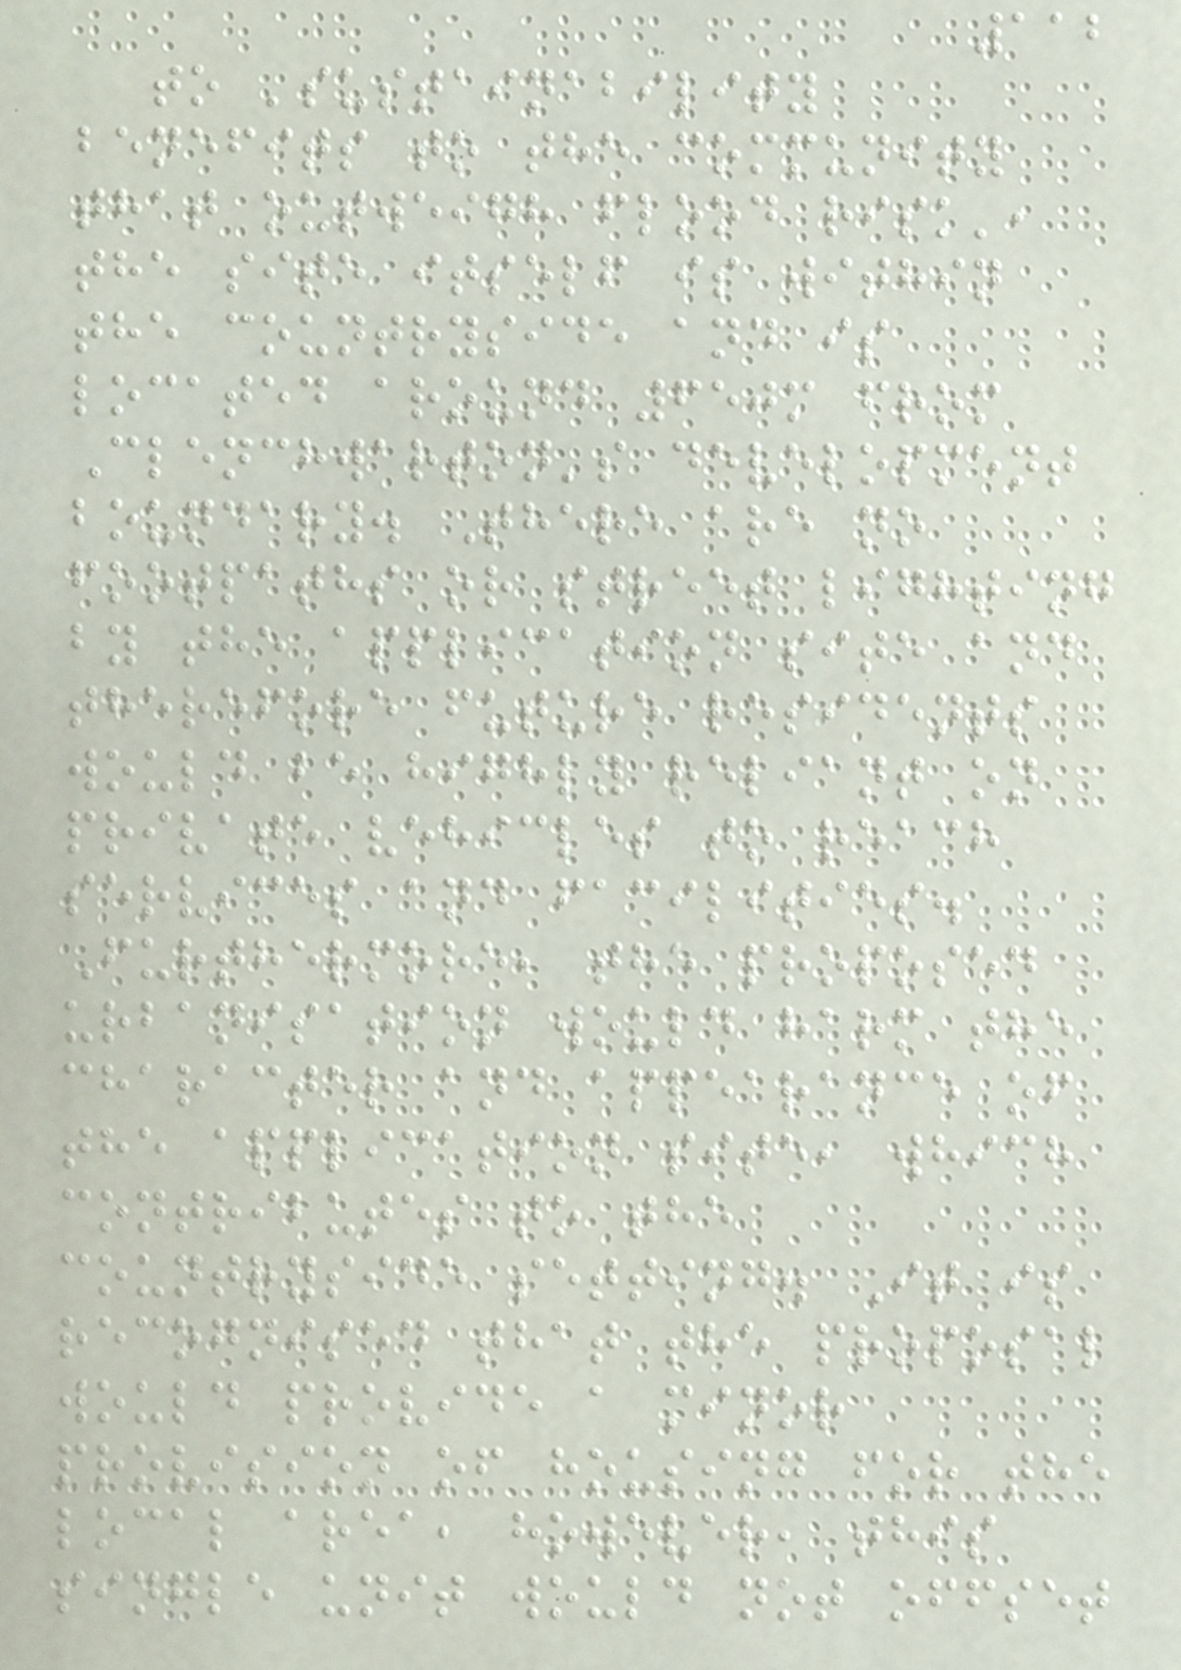112
to 'sustainability
benefits to the community
that outweigh flood risk',
the site itself is within
the countryside and is
located around 650m from
Clenchwarton's development
boundary. There are no
footpaths or street lighting
by the application site and
therefore future residents
would be highly reliant on
private vehicles to reach
services and facilities.
Furthermore, the proposed
urbanisation would harm the
character and appearance of
the application site, which
contributes to the
countryside setting. It is
recognised that the proposal
would provide a minor
provision of housing for the
local area, however, this
single unit would not offset
